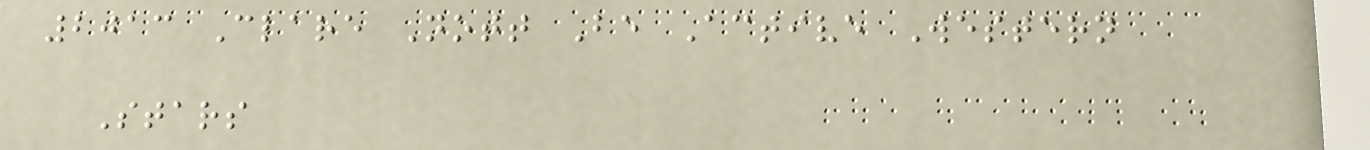2013 Clare Nott Be Active Western
Stars
